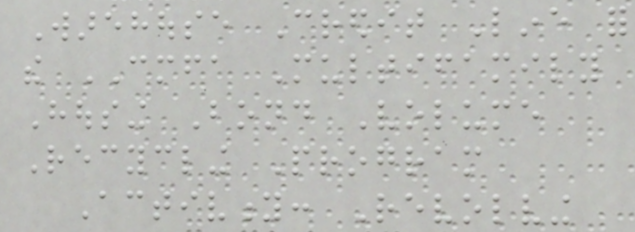Warehouse Credit Line for
the CMFA Multifamily
Housing Bond Volume
Recycling Program
Activity: Revolving
